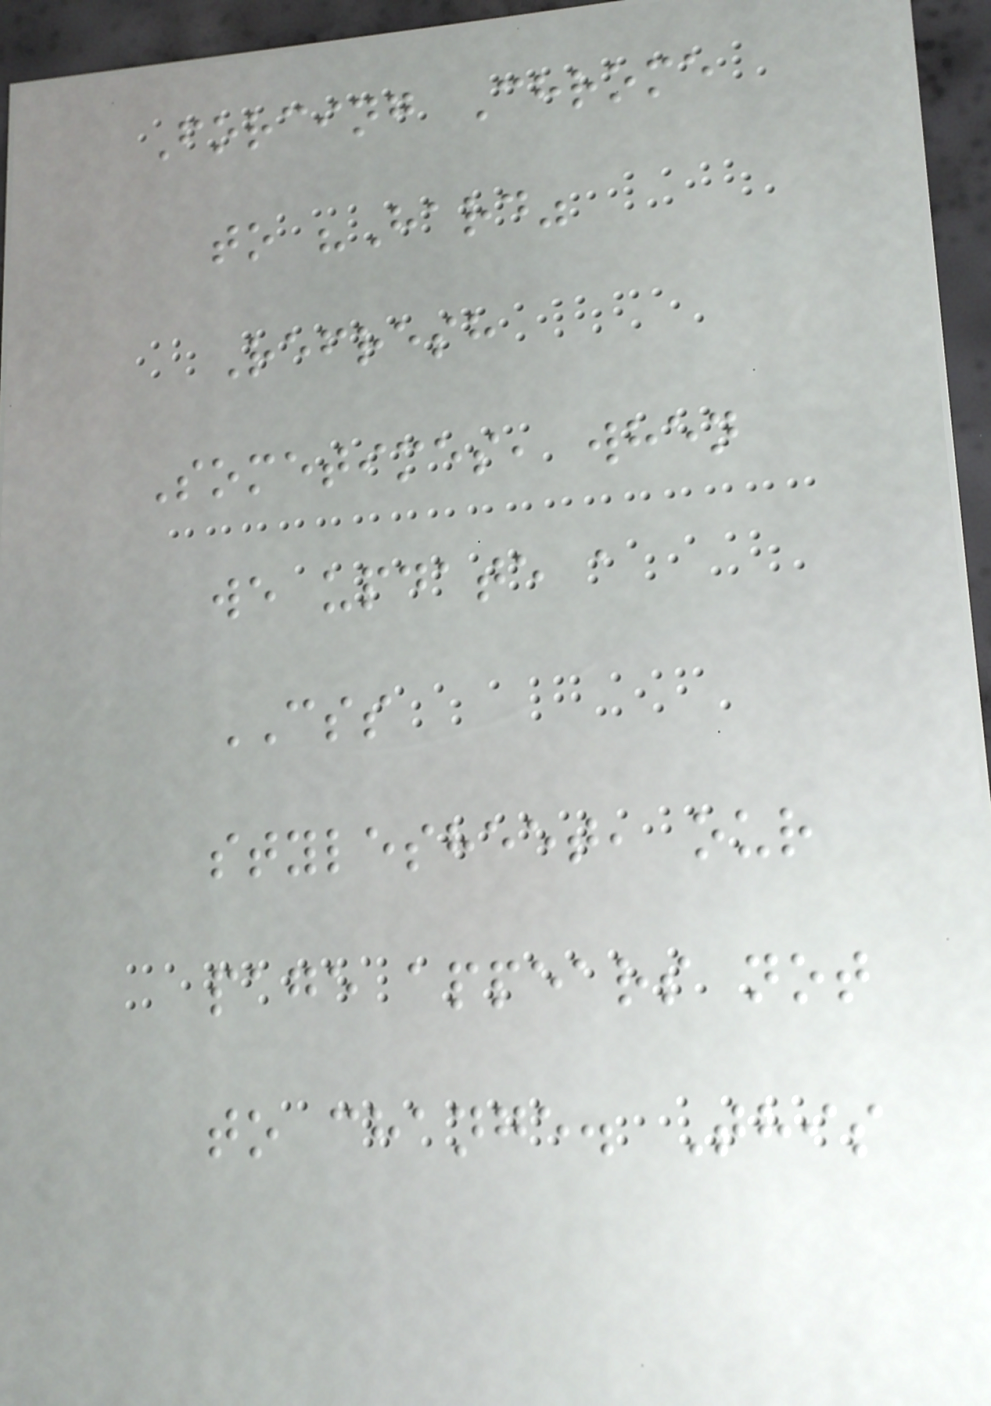Forcing Chrome
to "Hard"
Refresh
Sometimes, when
we update a
CSS
stylesheet, our
page appears not
to change. This
